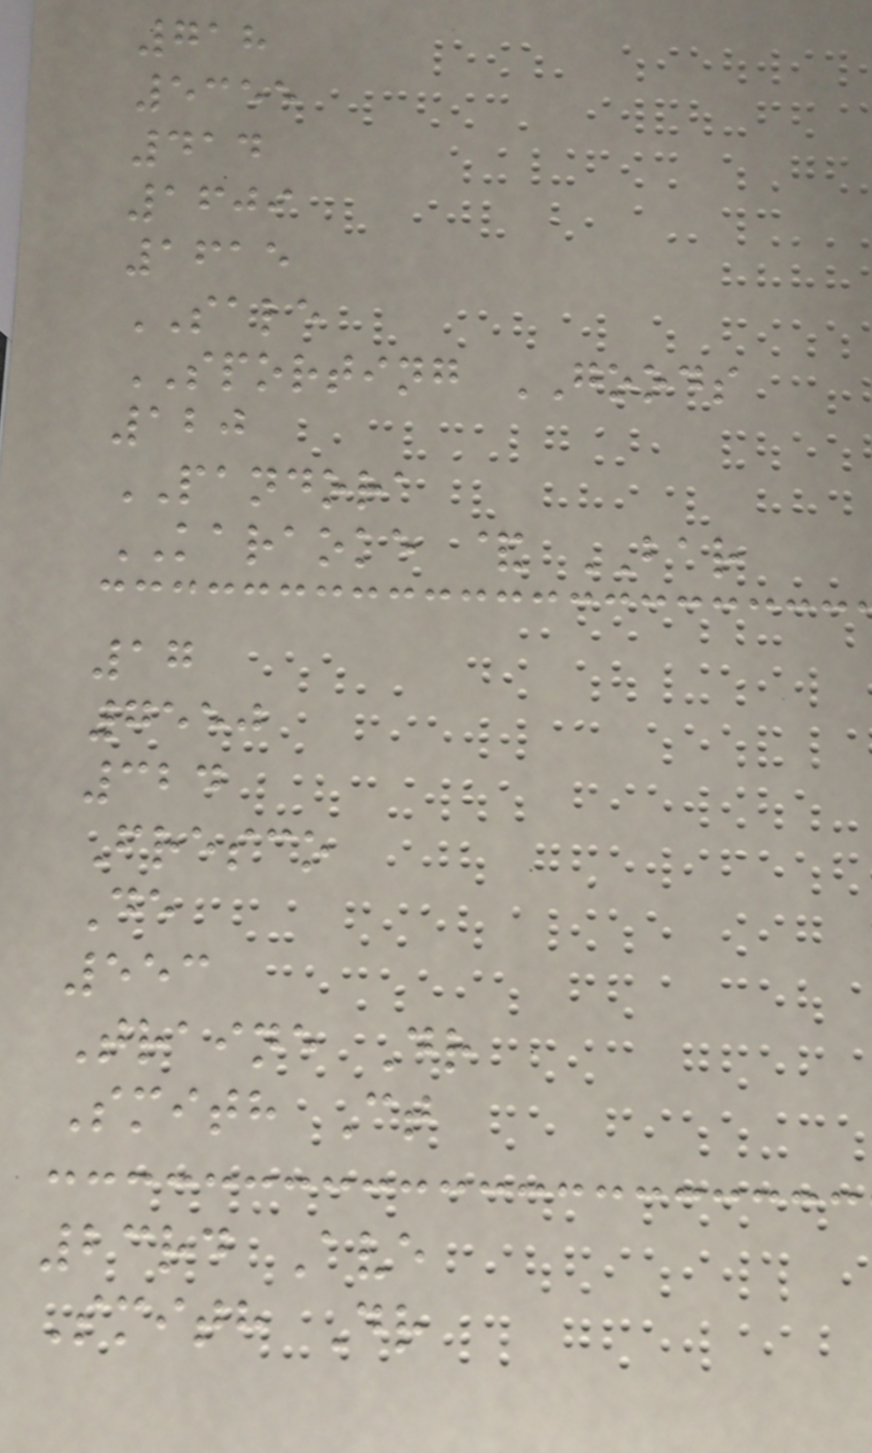718
5355
414
1609
1615
SALE
SPORTING GOODS
120
PANDORA
KARAOKE & BAR
17
7550
324
Fresco
De
553
Traine Dr
Smith Ct
23rd Ave
Smith Dr
